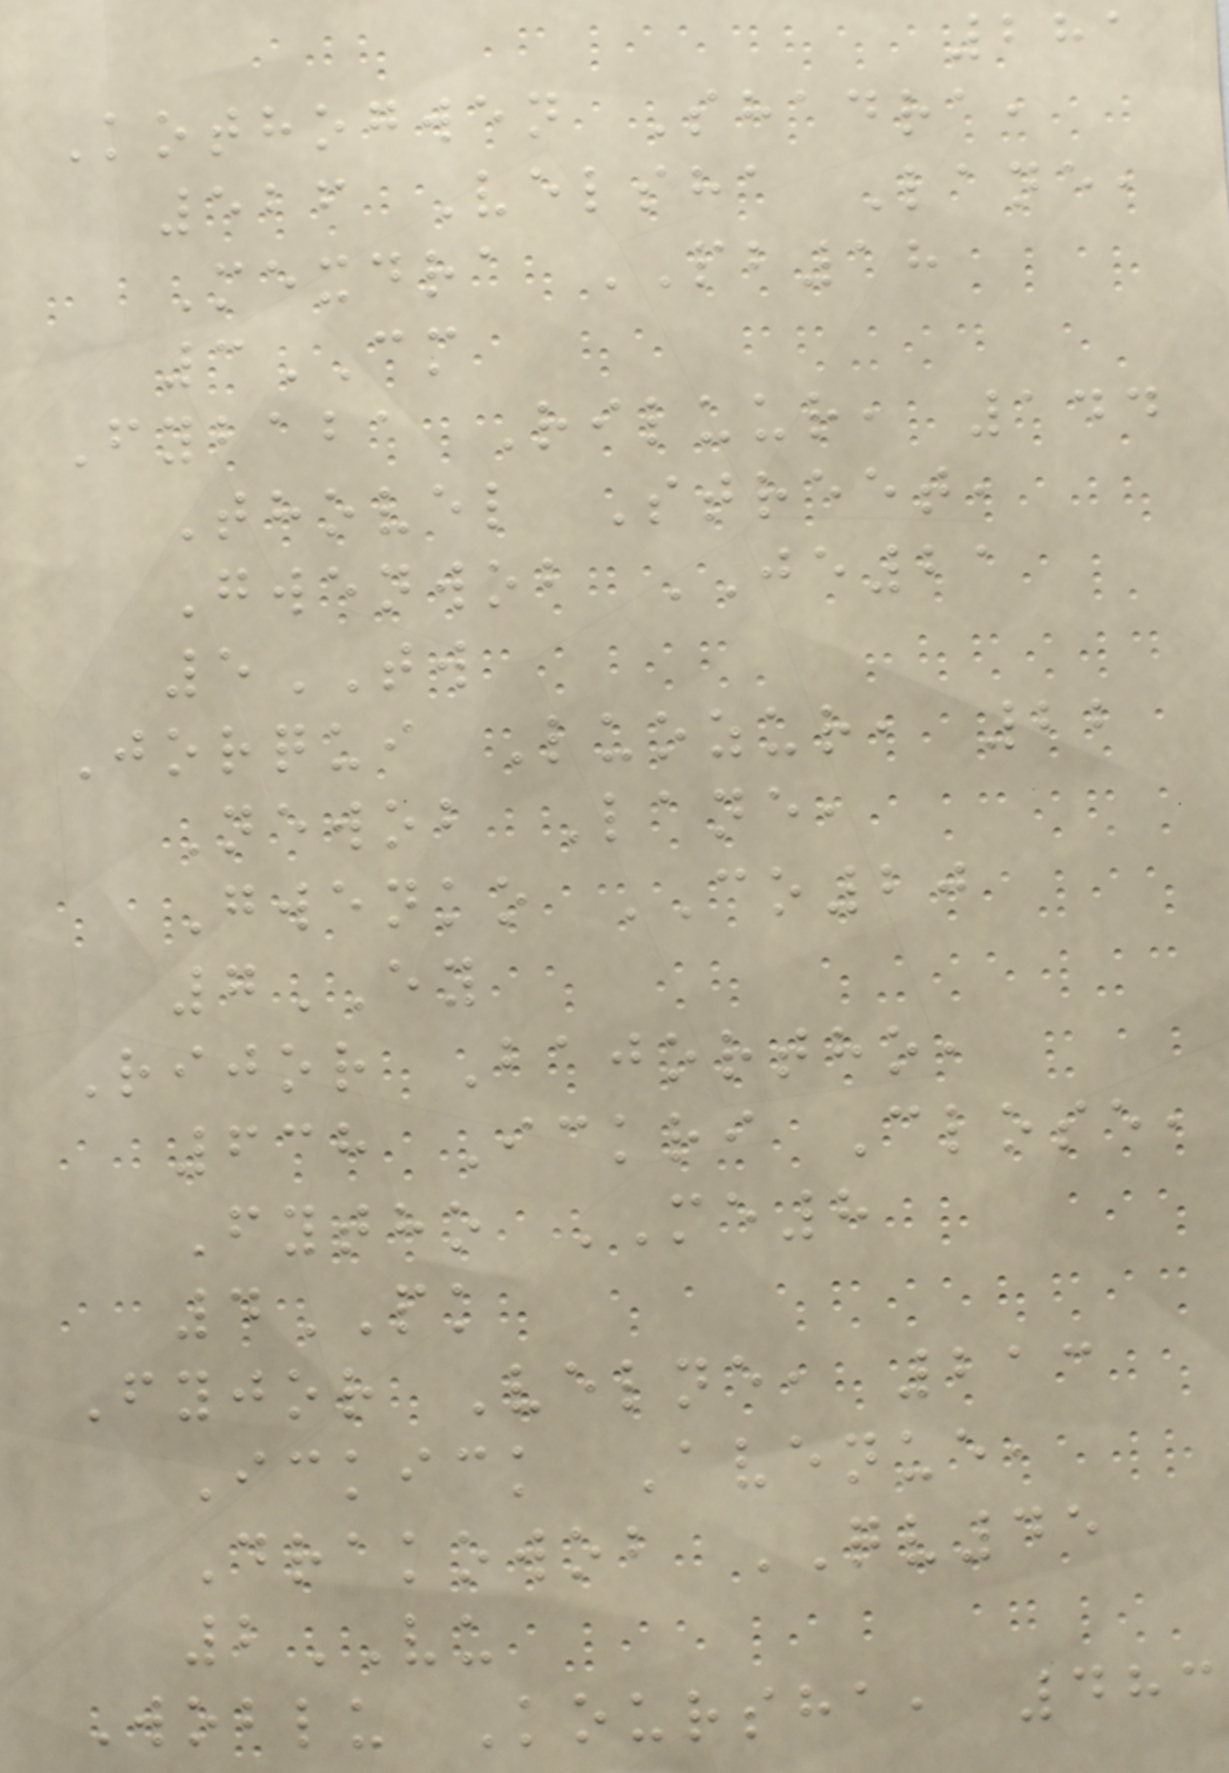281
Kothogwen Shadra,
526 Velsha Lane,
Mexdra PB18
3CM
Fybaba Riluur, 144
Thovel Street,
Gwenwob JE21
5TW
Jorqui Luozur, 22
Newob Lane,
Gwenko CO20
7EY
Rijor Bajortho,
638 Ickri Close,
Fytho ME8
4PK
Fyjor Velne, 213
Ickick Avenue,
Drakowob QV45
2VU
Woblu Koursha, 483
